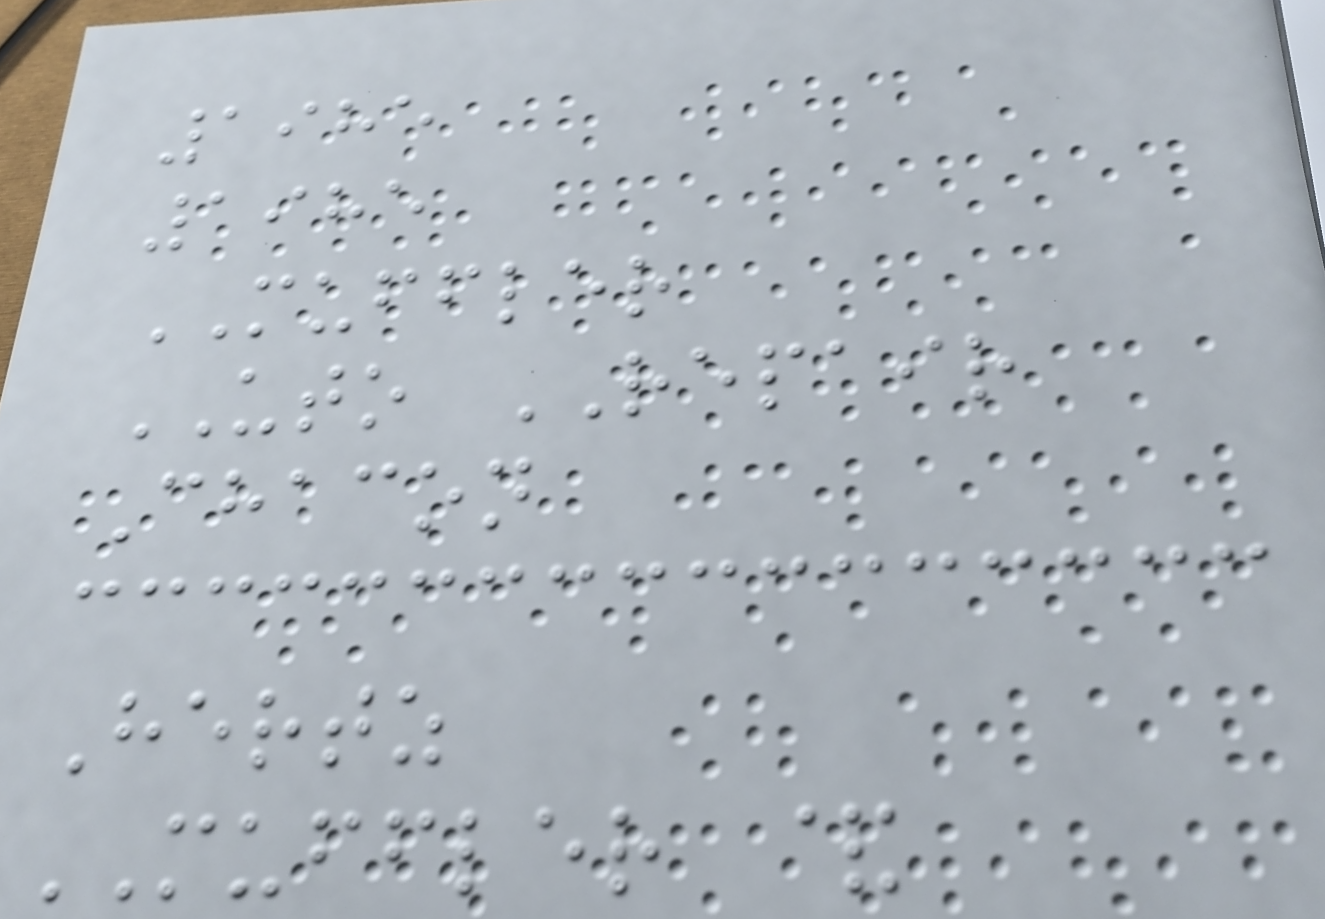1985
1985
MUFFLER
UTO REPAIR
Chacon
Hertz
MUFFLER &
